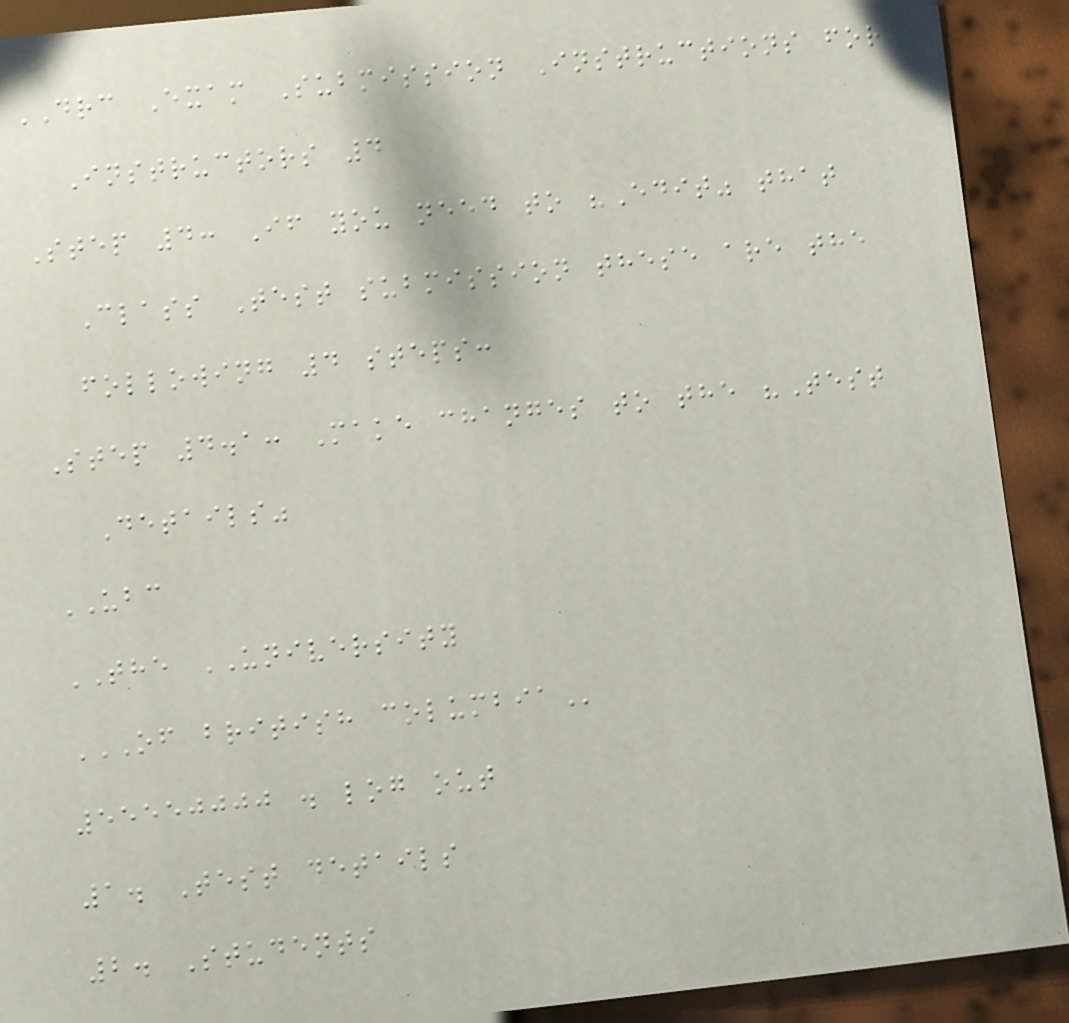DRC Exam Submission Instructions for
Instructors 4
Step 4: If you need to "Edit" that
Class Test submission these are the
following 4 steps:
Step 4.1: Make changes to the "Test
Details"
UBC
THE UNIVERSITY
OF BRITISH COLUMBIA
55550000 . log out
1. Test details
2. Students
